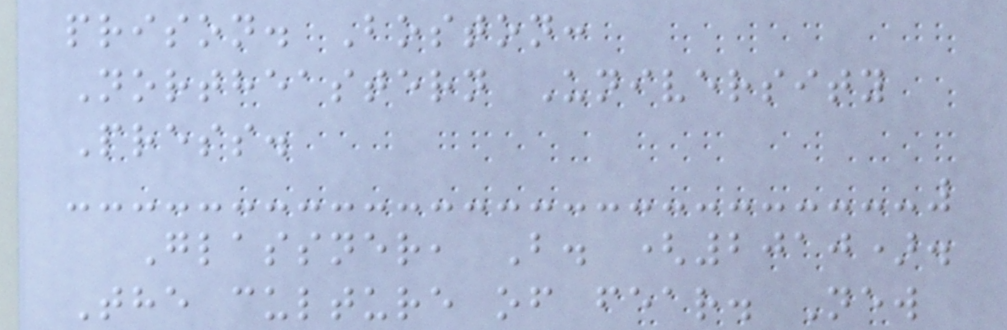prison. Boston:
Northeastern University
Press.
Glassner, B. (2010).
The culture of fear. New
